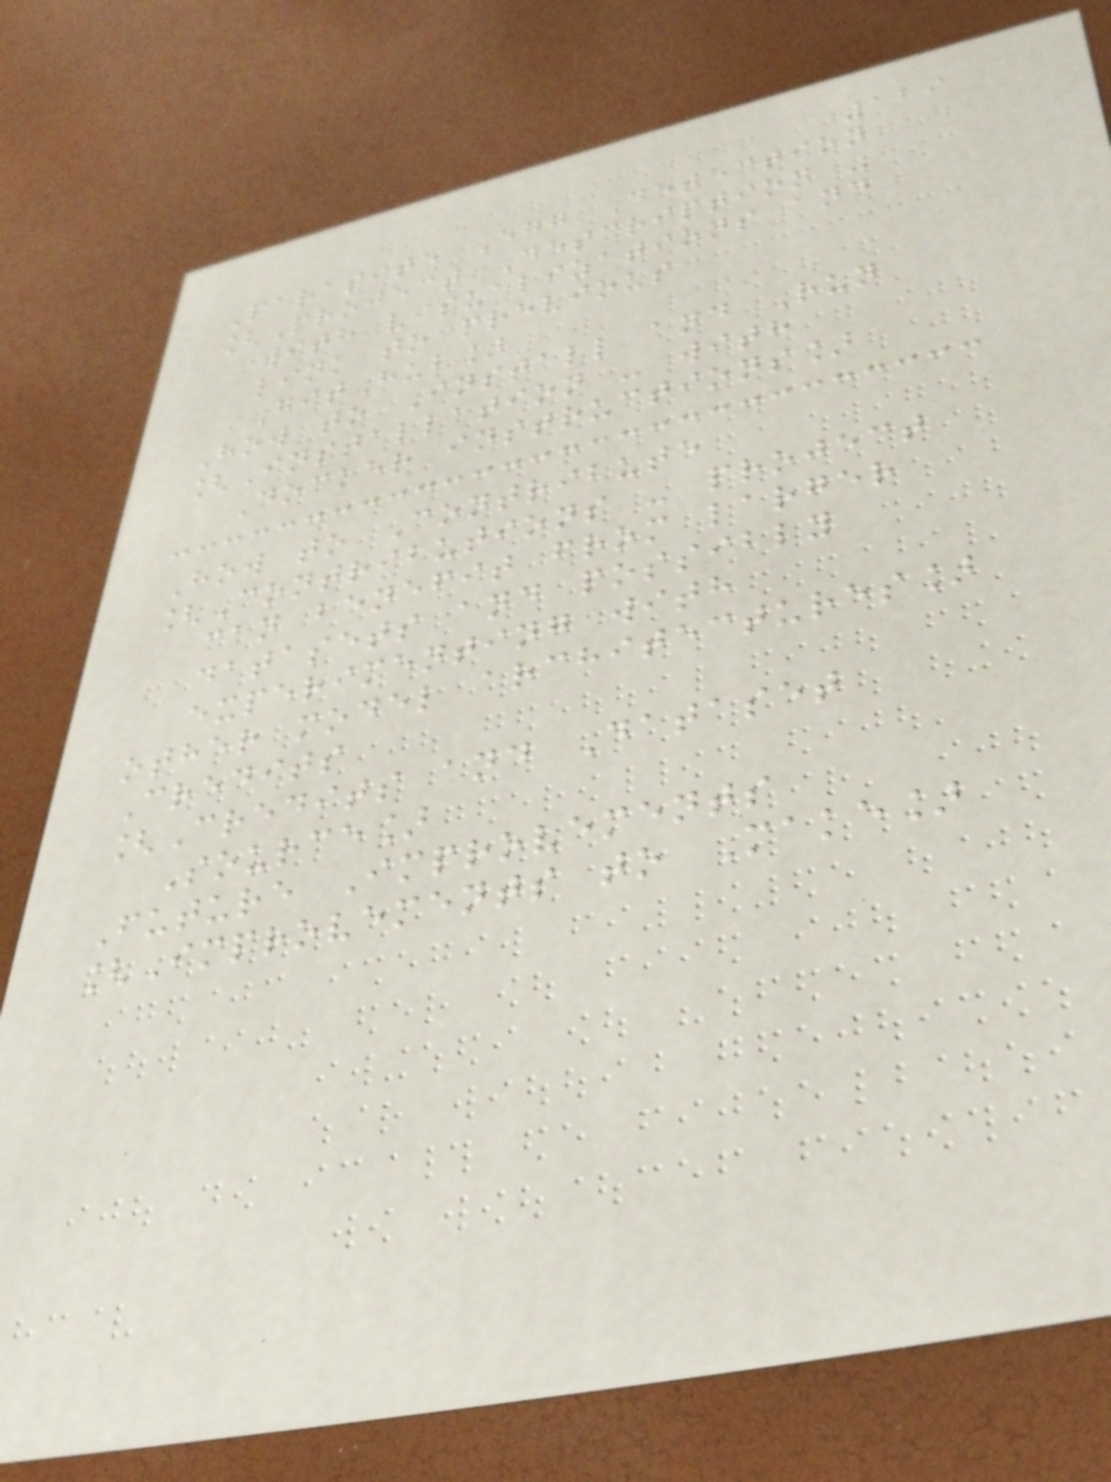129
Parasite Egg Detection
[Project Description -
with visualizations and
link to previous
GitHub]
How to Install and Run
[Installation - with
Docker instructions]
How to Contribute
[Contributions - project
can benefit from larger
datasets and possibly
experimenting with
other model architectures]
Credits
[Credits and Dataset
Source]
Future Improvements
[Improvements to Make]
